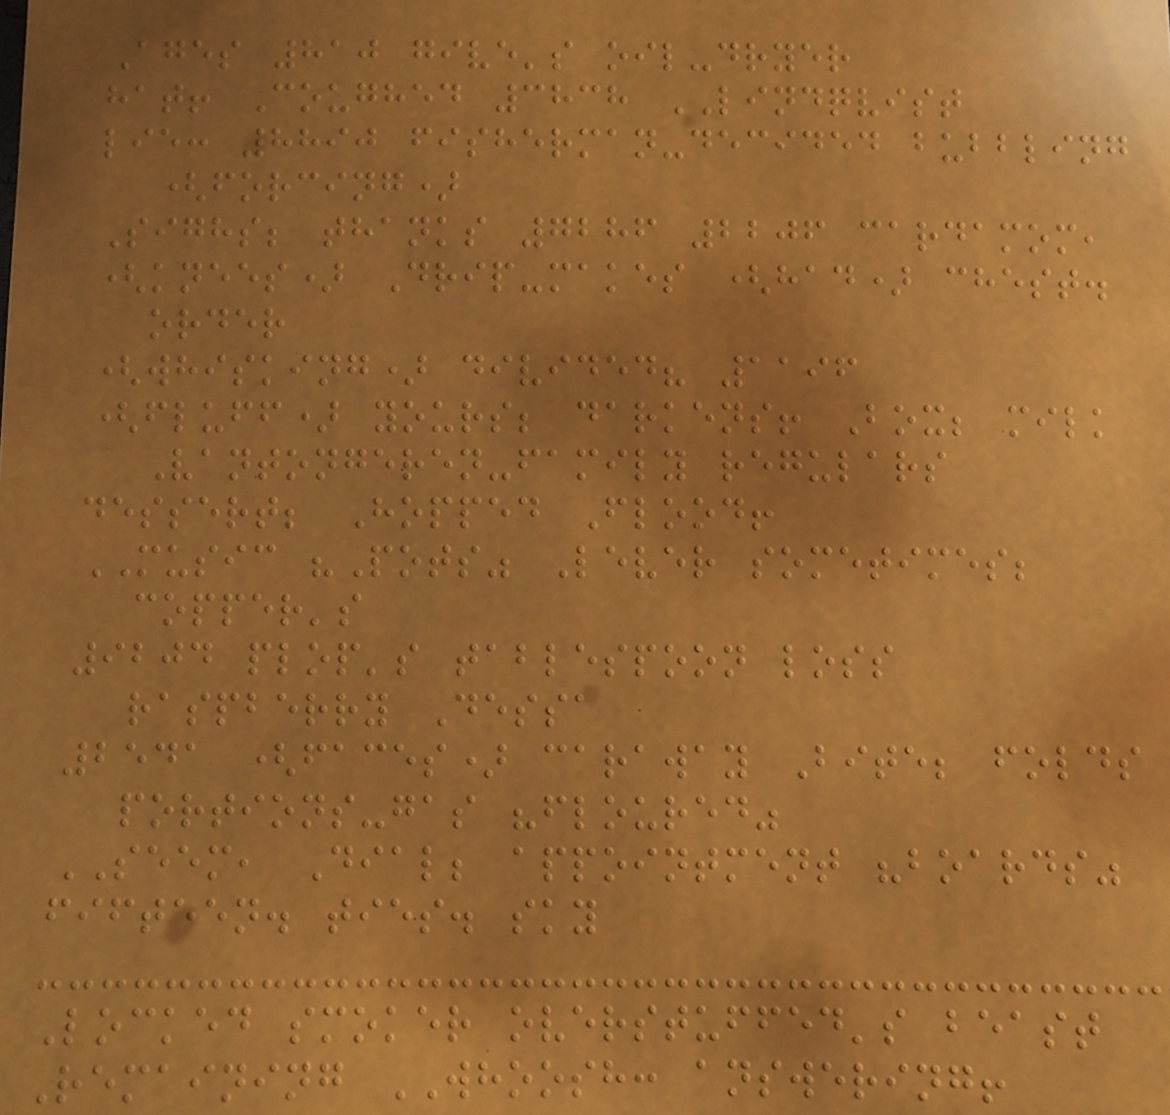Ages 810 give's oil-dryer
hat! Coughed 3838 LINDQVIST
lie: 8890 fisherman-decided bubbling
(forcing)
Sighs; thanks 7286 2206 cardamom,
(knees) Drip-makes (had) chest.
order
(whisking) divided? 1196
(fluff) yours; darkens! Box; milk
Vantongeren-family regulars
dessert; Hopped Flood!
MUSIC "Pots" Lever sometimes;
copper's
9204 plop's tablespoon loss
raspberry Dessa
2541 (faces) caraway Bite; folds
portions-gas "floured"
SEEM, Dial; appointment "boards"
fifteen. ties. sky
Locked smoker overstuffed's beast
Remaining WHOOSH: answering!
